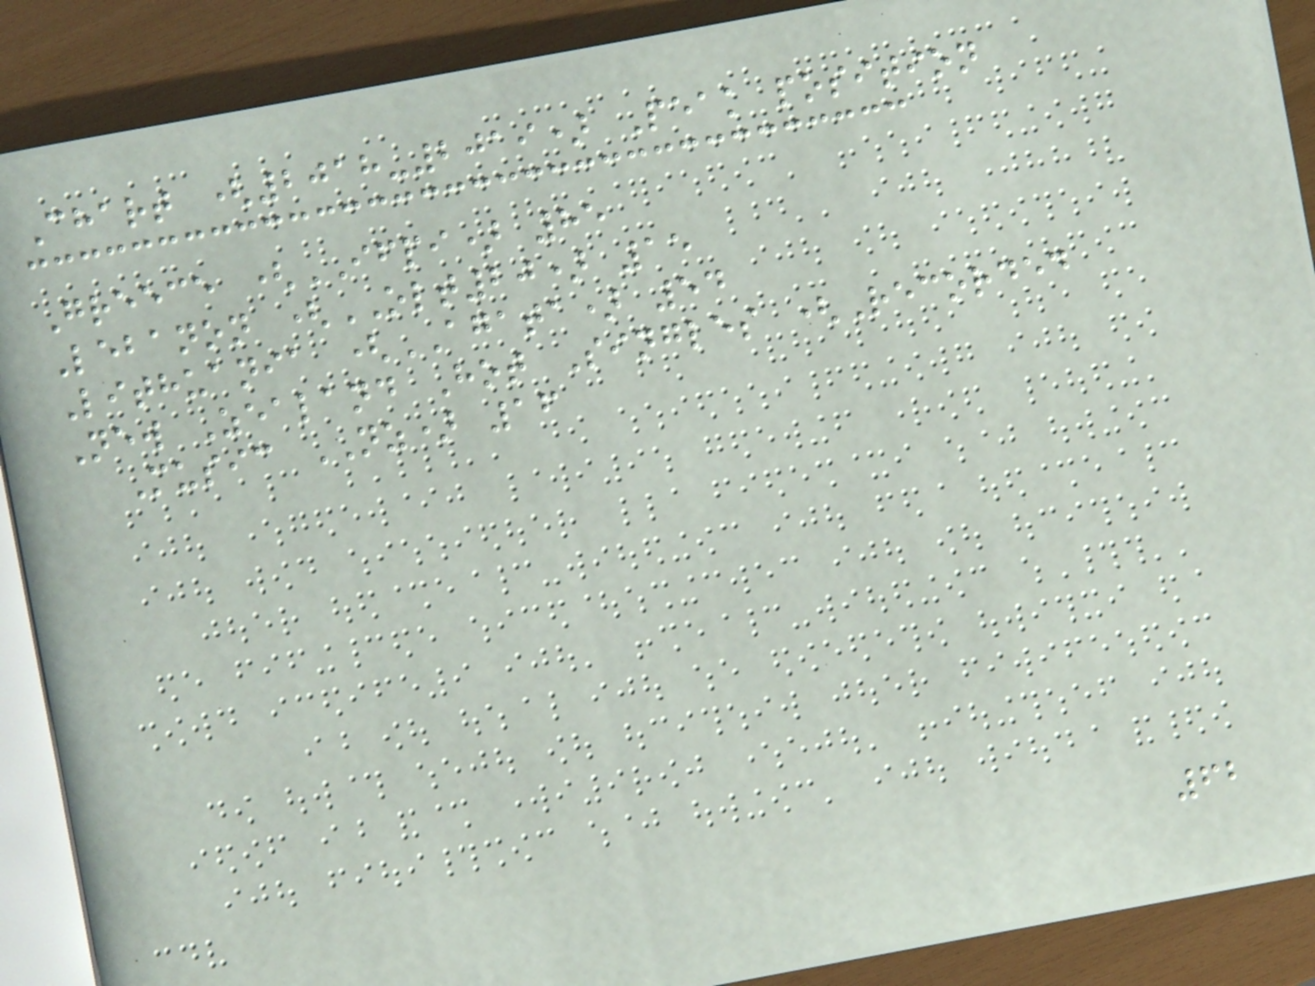Chart (2018-2019) Peak position
Greece (IFPI) 85
Lebanon (OLT20) 15
Lithuania (AGATA) 54
New Zealand Hot Singles (Recorded
Music NZ) 16
62
